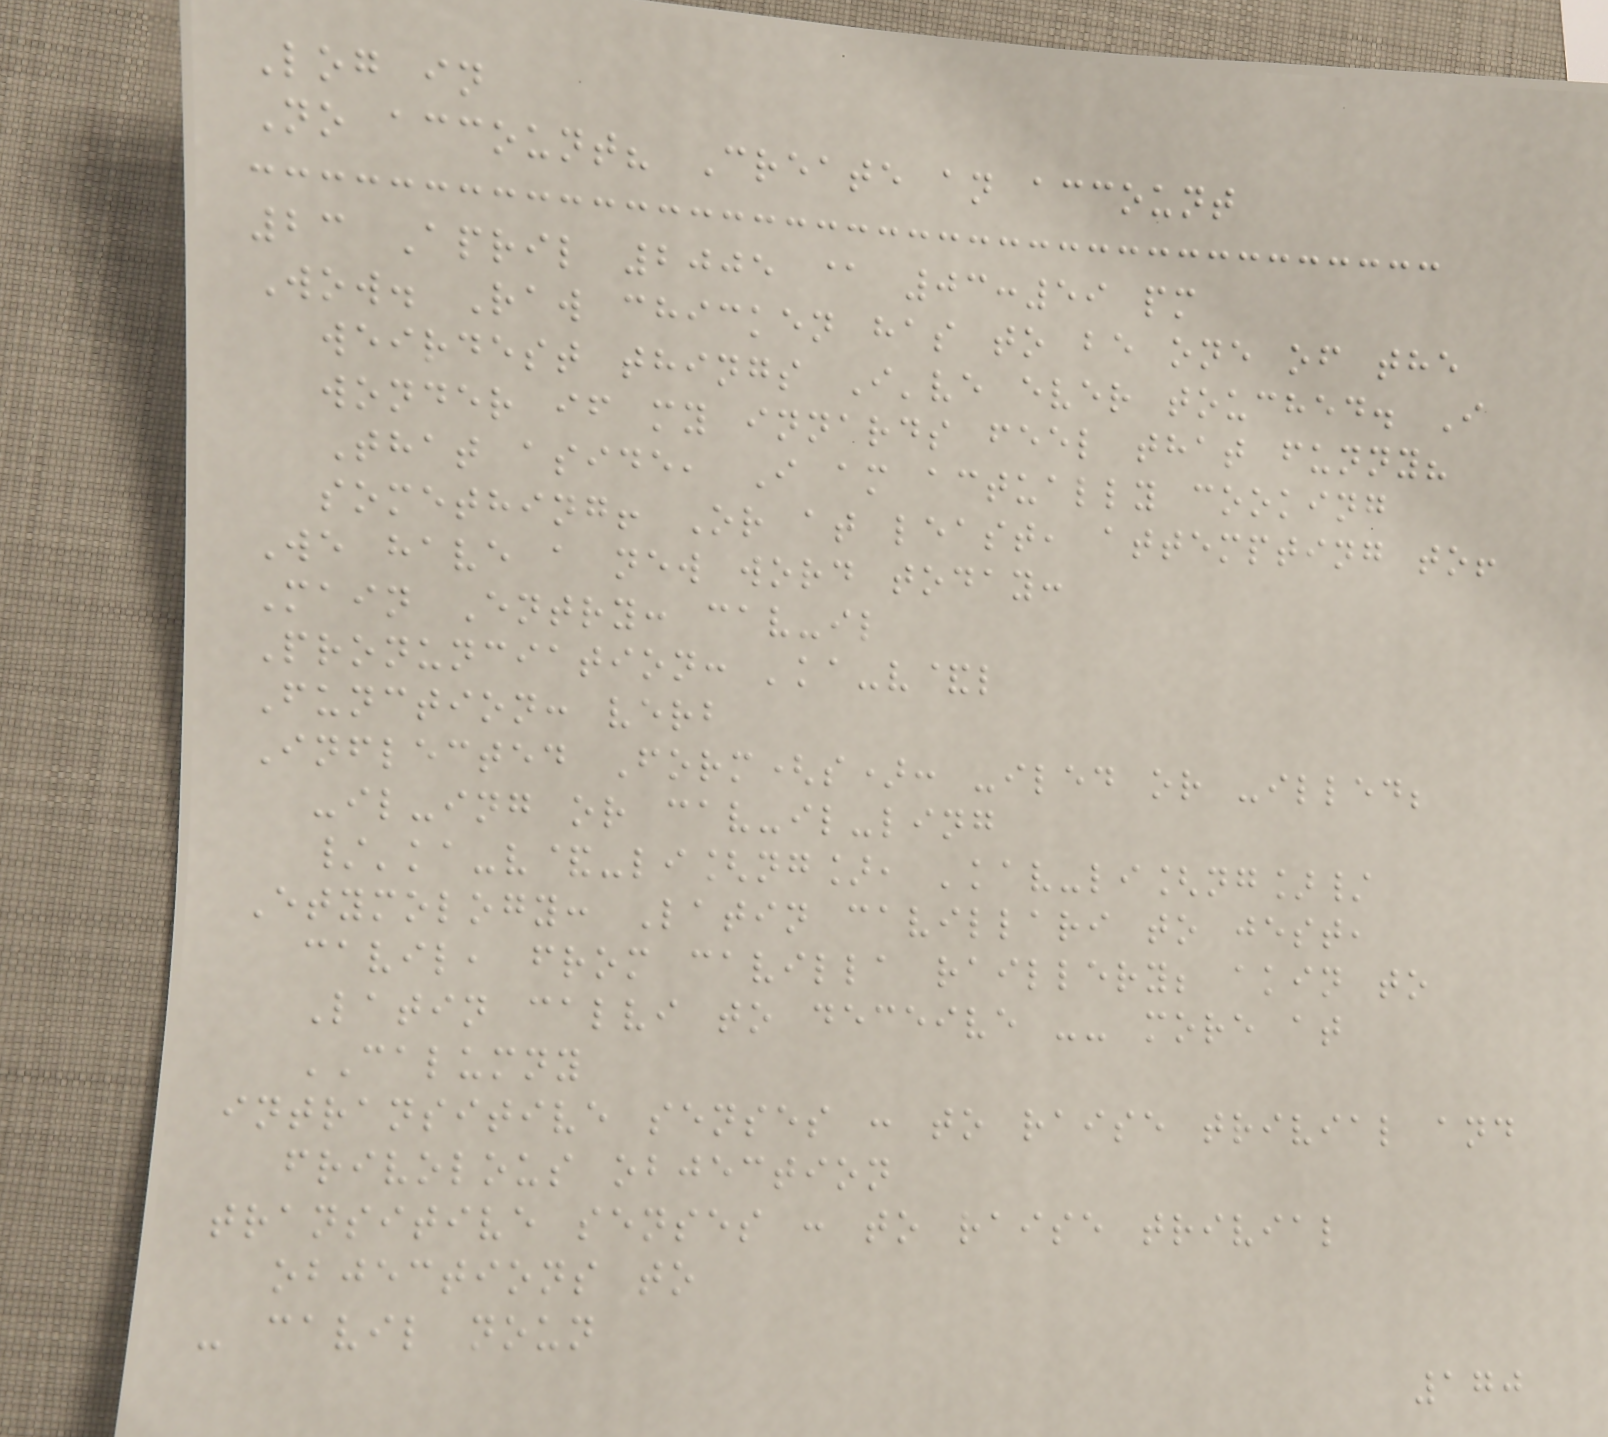Log in
No account? Create an account
23 April 2005 @ 03:59 pm
Wow. Raw chicken has to be one of the
weirdest things I've ever touched. I
wonder if my innards feel that funny?
That aside, I am actually cooking
something! Or at least, attempting to!
We have a new word today:
Main Entry: cav-il
Pronunciation: 'ka-v&l
Function: verb
Inflected Form(s): -iled or -illed;
-il-ing or cav-il-ling
/'ka-v&-li[ng], 'kav-li[ng]/
Etymology: Latin cavillari to jest,
cavil, from cavilla raillery; akin to
Latin calvi to deceive -- more at
CALUMNY
intransitive senses : to raise trivial and
frivolous objection
transitive senses : to raise trivial
objections to
- cavil noun
170
